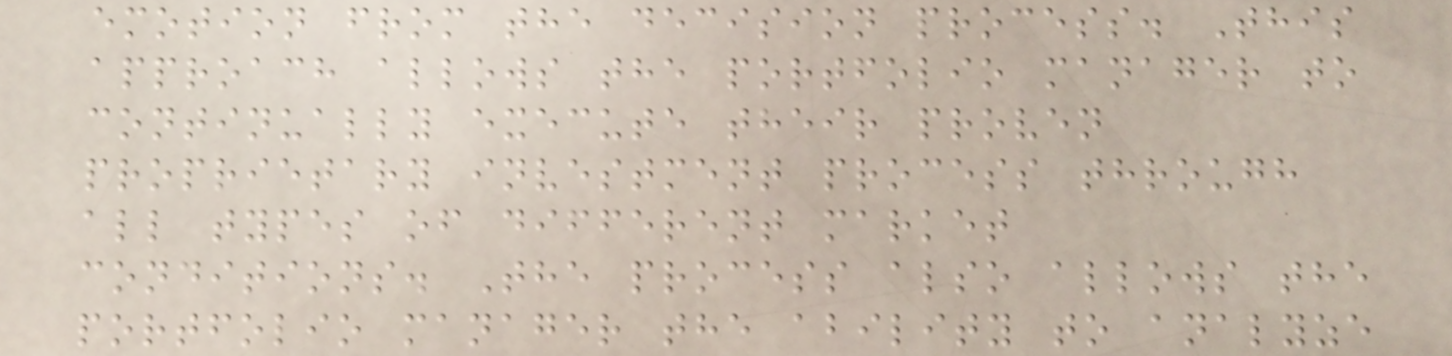emotion from the decision process. This
approach allows the portfolio manager to
continually execute their proven
proprietary investment process through
all types of different market
conditions. The process also allows the
portfolio manager the ability to analyze
